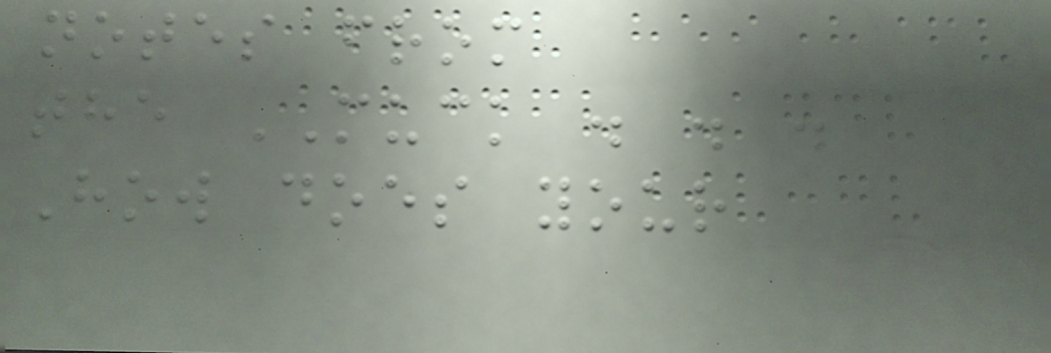notes from
the MUCK . . .
How does your
